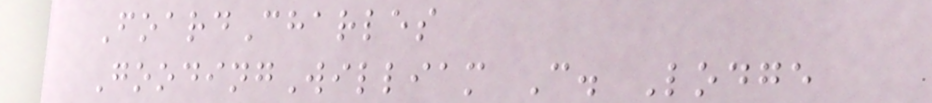FoardCharles
GoodingWilliam C. Lodge
